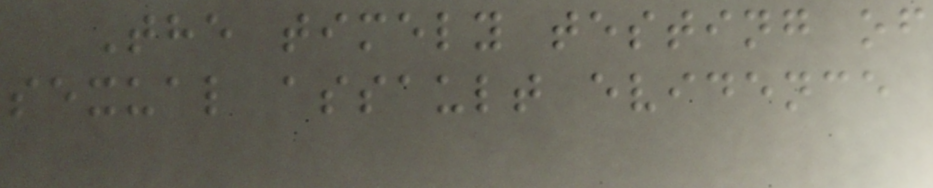The timely testing of
sexual assault evidence
